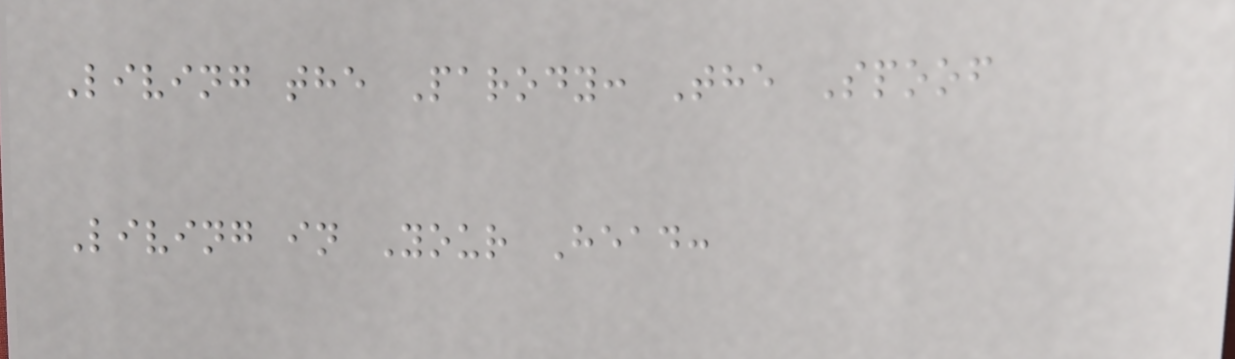Living the Parody: The Spoof
Living in Your Head:
